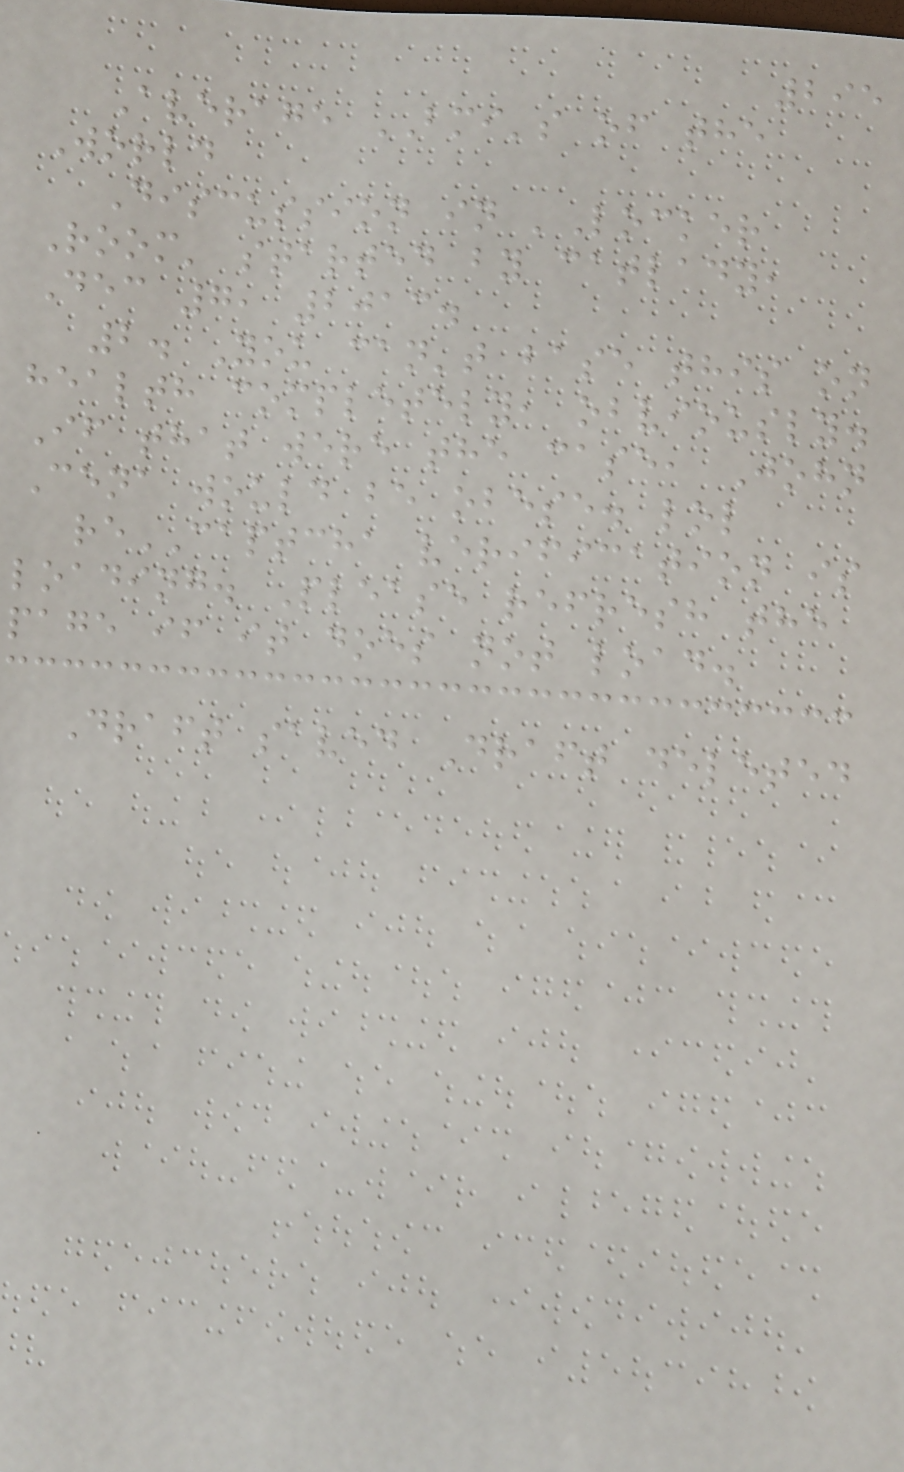295
Average BMI's of the
World
Discussion in 'Locker
Room' started by catlady,
Dec 7, 2013.
2. You can't base this on
health completely, obviously.
If that were the case, John
Cena would be obese. lol
reCAPTCHA verification is
loading. Please refresh the
page if it does not load.
Draft saved Draft deleted
